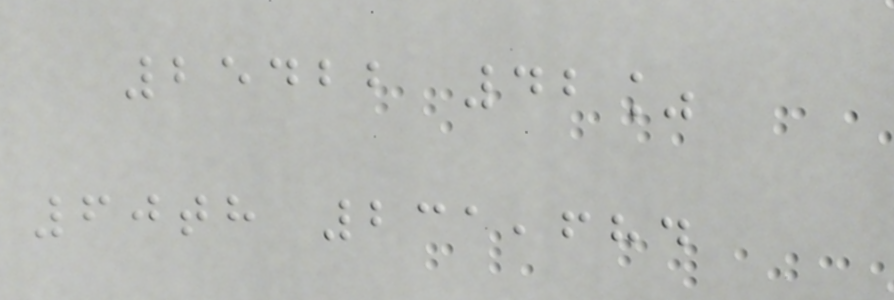25422 42%
60th 231,684
